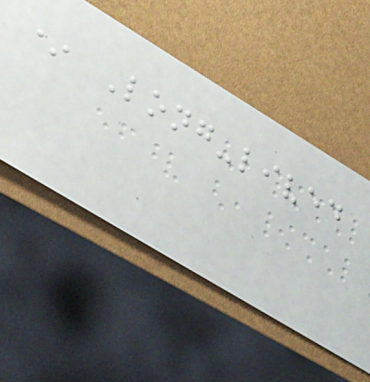* Long-lived
